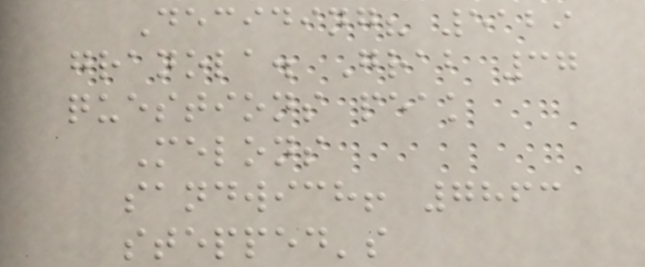Deciding? 5129
granola. Grab 37
questions peak
Melons
sandwich! 7863
stepped's
